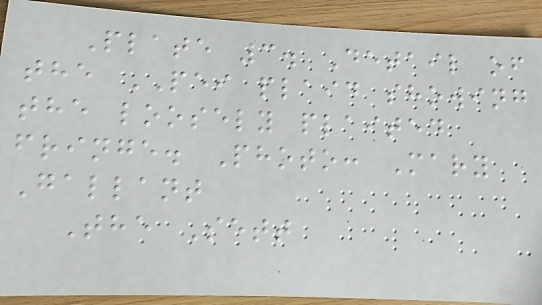Plate 3. Detail of
the PEI plaid showing
the loosely plaited
fringe. Photo: Mary
Gallant
The Sett
